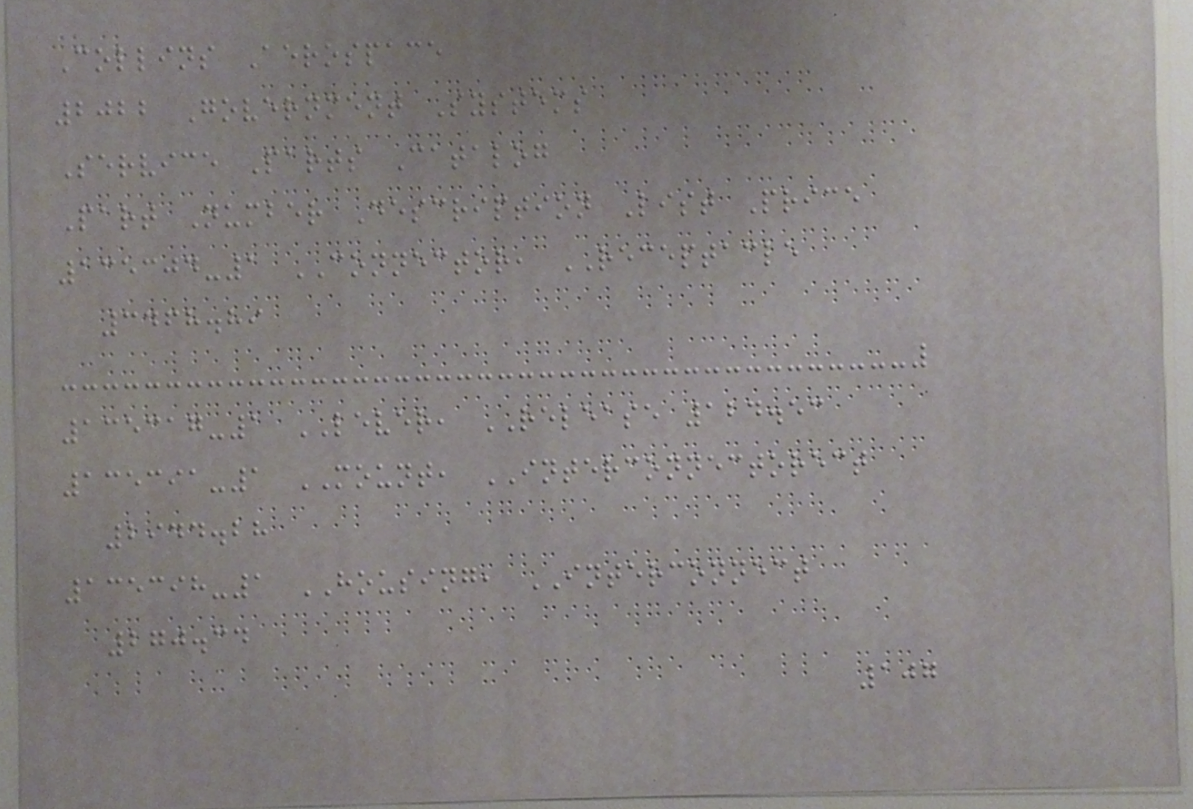Collins Aerospace
2022 Government Systems
Service Parts Catalog
Part Number Description List Price
135304-1 CONNECTOR, RECEPTACLE
3468.89
135317-1 LEVER, RELEASE 124.53
135391-1 MOUNT, INTERCONNECTORECT
2944.28
135398-1 HOUSING, INTERCONNECT
270.34
107
